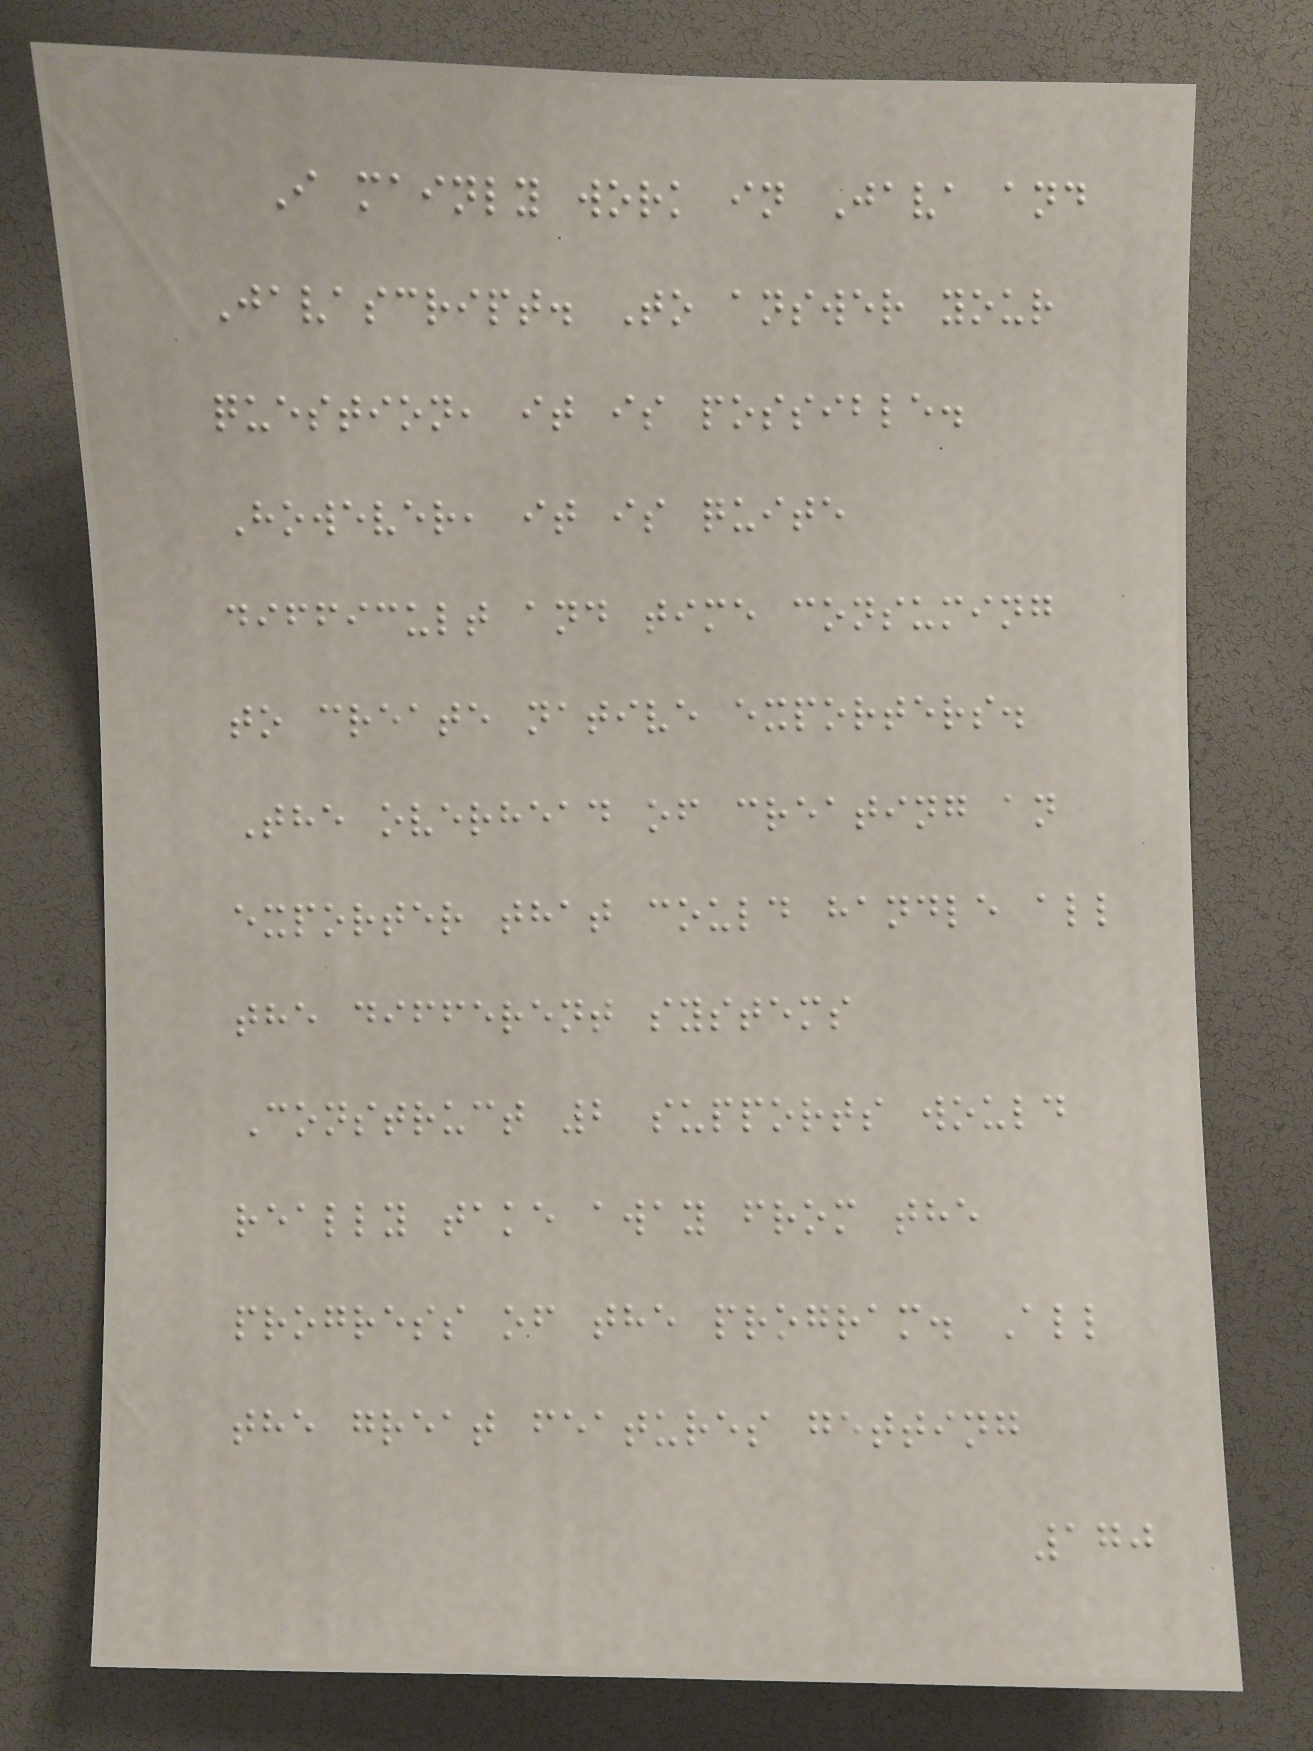I mainly work in Java and
Javascript. To answer your
question, it is possible.
However, it is quite
difficult and time consuming
to create native exporters.
The overhead of creating an
exporter that could handle all
the different systems
Construct 2 supports would
really take away from the
progress of the program. All
the great features getting
170
